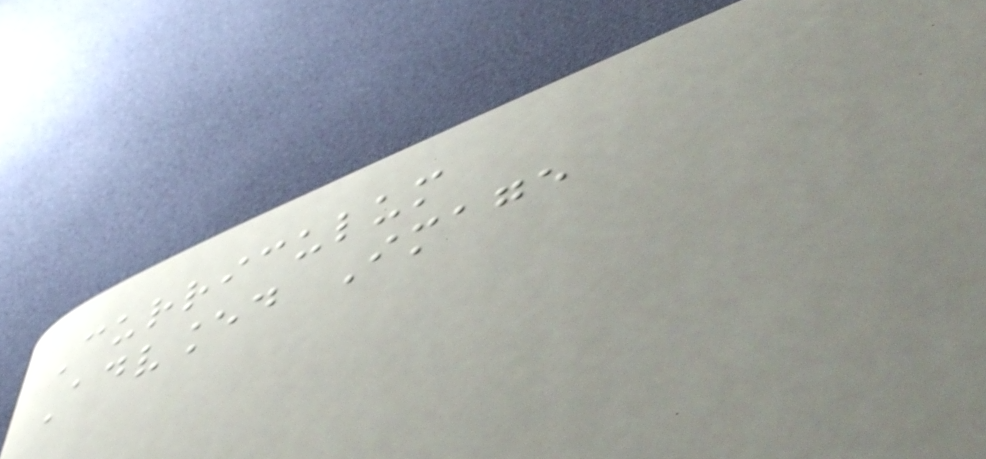Curriculum
Advanced Image
